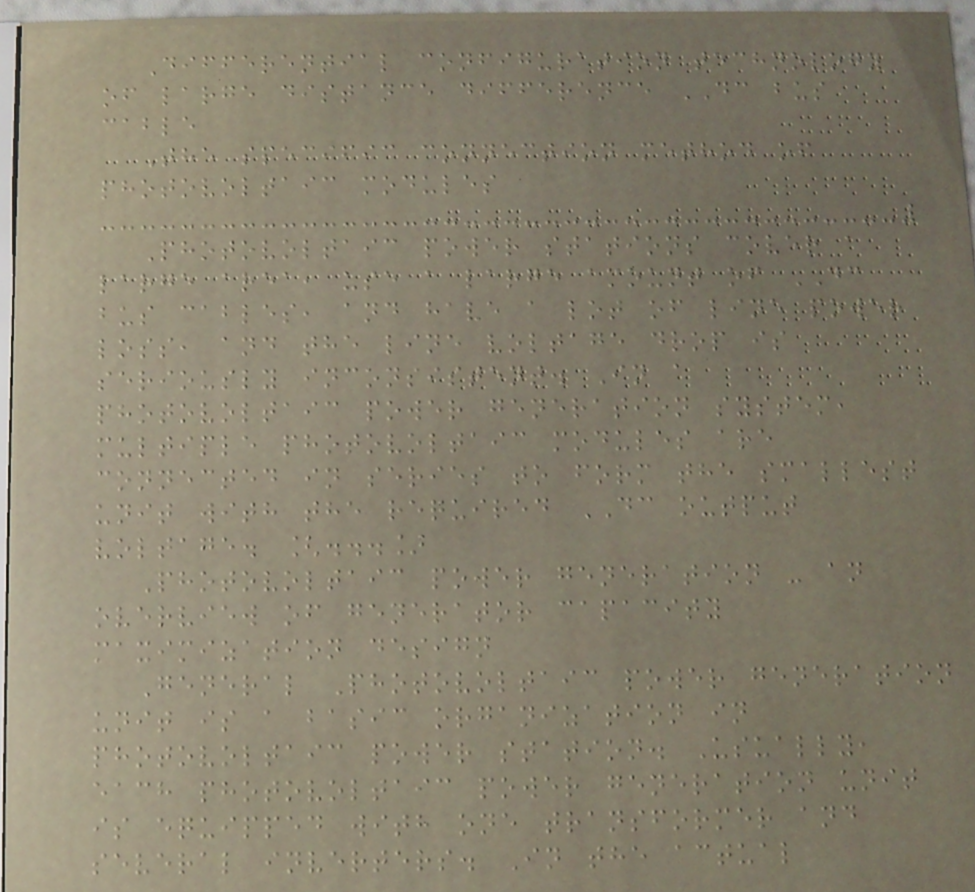Differential configuration technology
of large distance difference DC bus
cable
The specific connection method of
photovoltaic modules
Photovoltaic power stations cover a
large area, use a large amount of DC
bus cables, and have a lot of line power
loss, and the line voltage drop is
seriously inconsistent. In a
photovoltaic power generation system,
multiple photovoltaic modules are
connected in series to form the smallest
unit with the required DC output
voltage. [...]
Photovoltaic power generation - an
overview of generator capacity
maximization design
General Photovoltaic power generation
unit is a basic organization in
photovoltaic power station. Usually,
each photovoltaic power generation unit
is equipped with one transformer and
several inverters. In the actual
